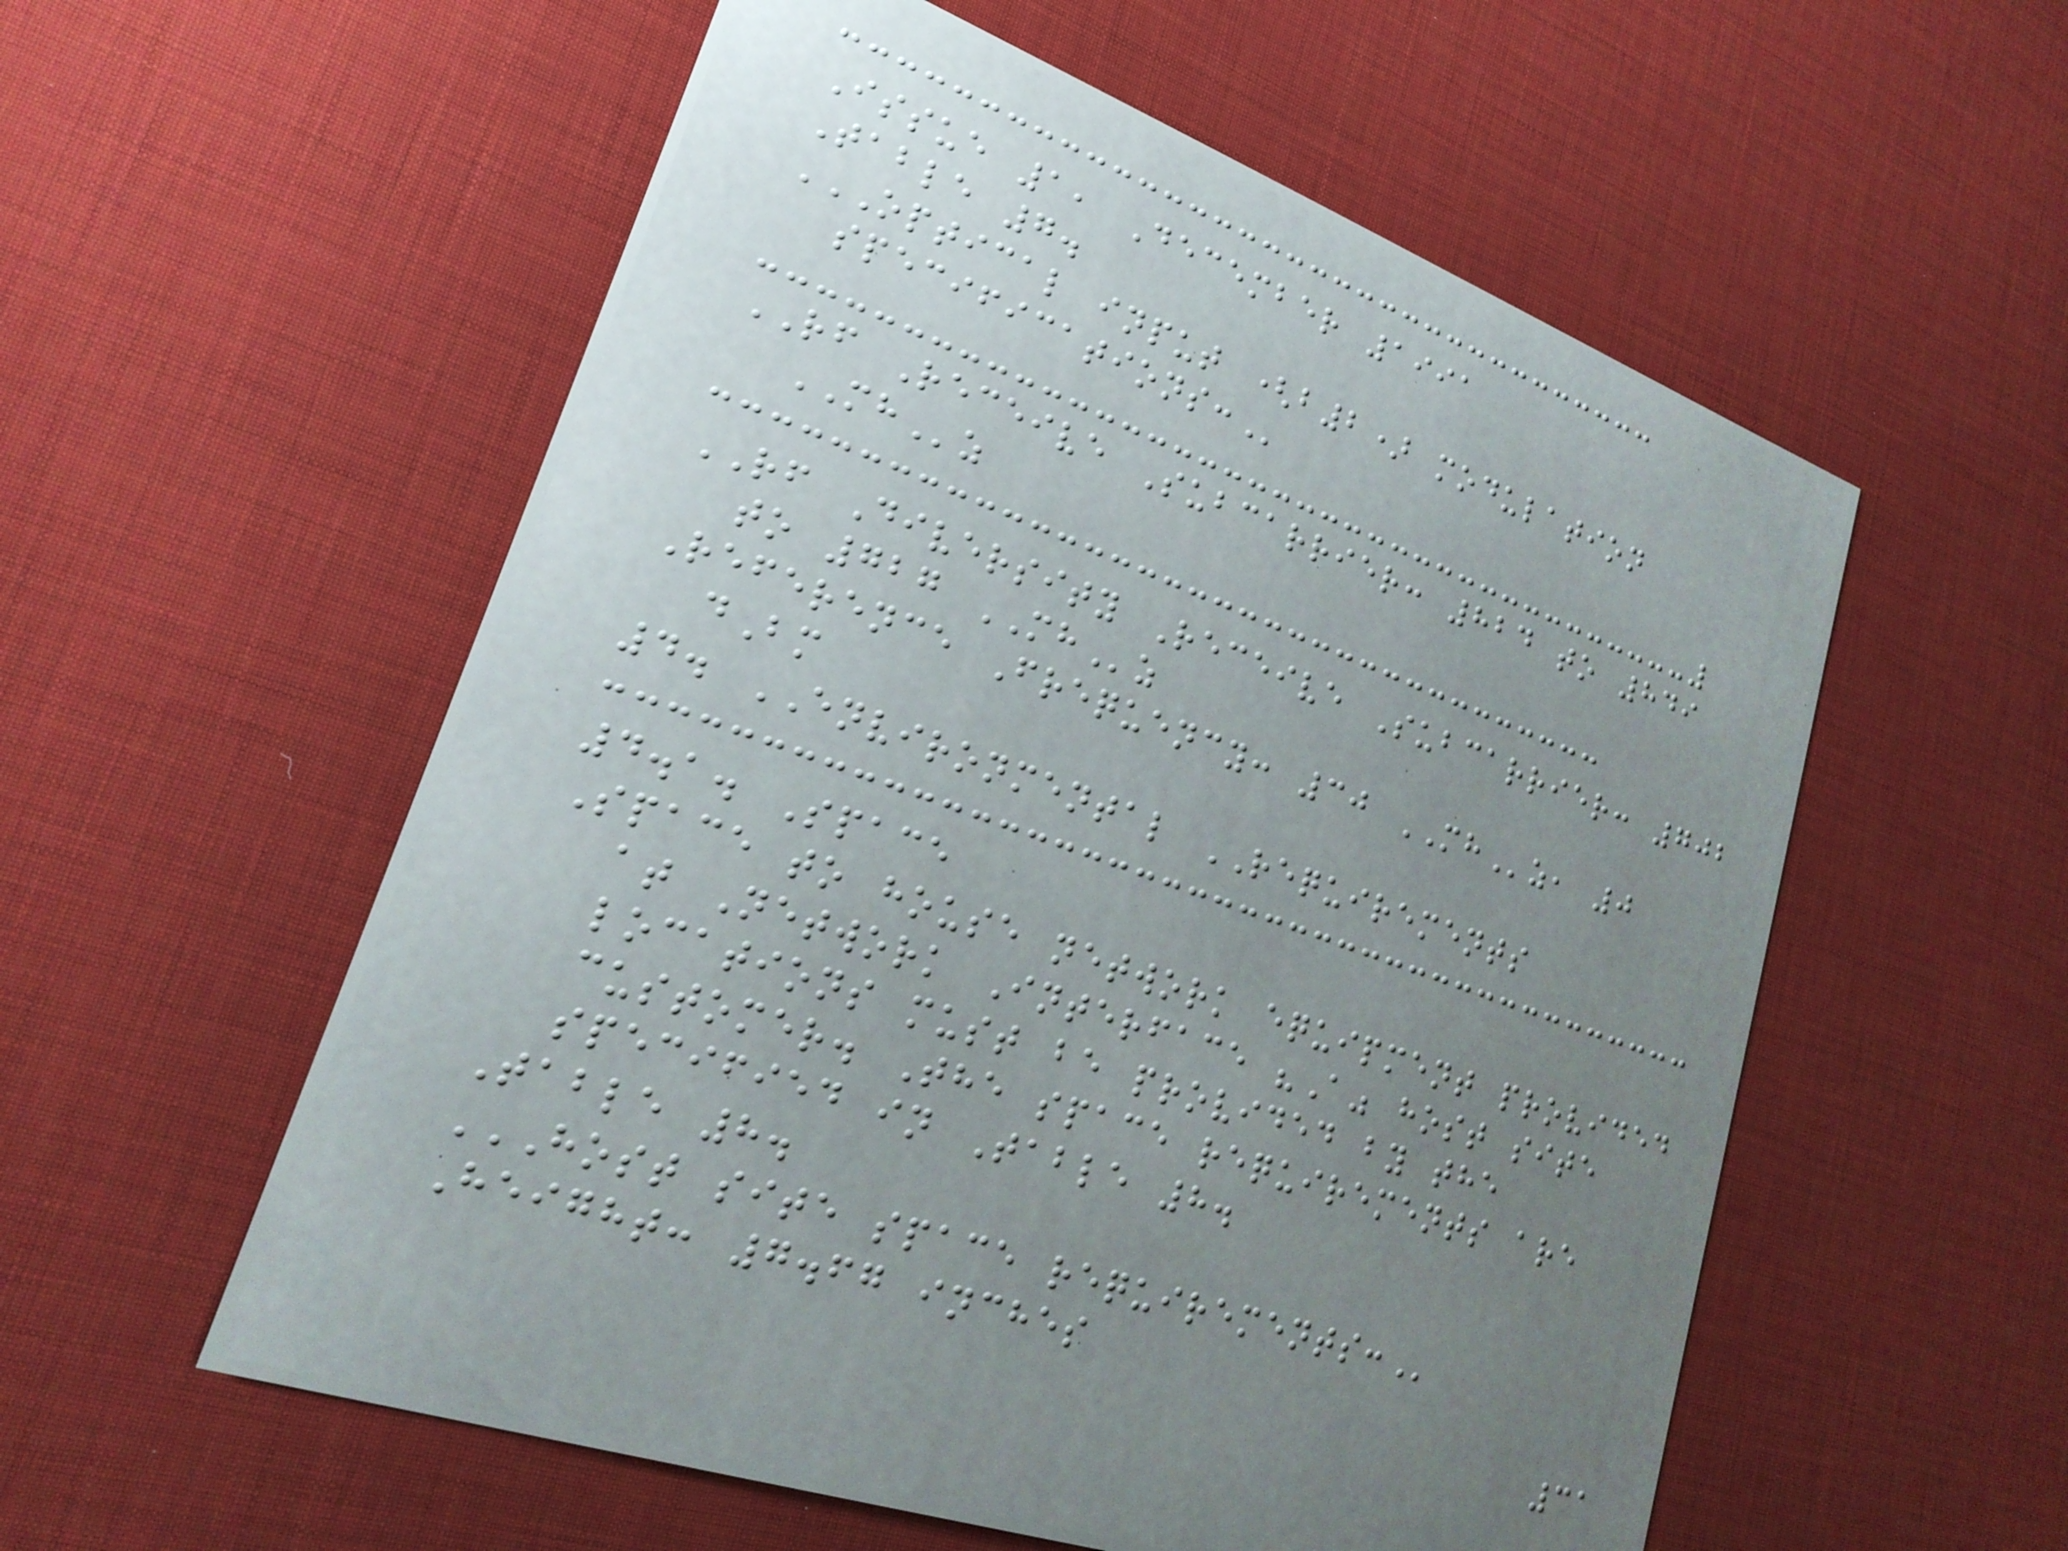Issue 1, December 1991
Table 7.
OPTICAL INPUT (B2) MODULATION
SPECIFICATIONS:
RF Receive Subcarrier: 824 to 849
MHz
RF Diversity Receive Subcarrier: 702
to 727 MHz
Reference Frequency: 30 MHz, 0
dBm
4. ENVIRONMENTAL REQUIREMENTS
4.1. Space
Space to house network equipment provided
at Network Interface "A" host site
locations must be provided by the
customer. The space requirements are
specified in Table 8.
Table 8.
HOST SITE SPACE REQUIREMENTS:
Height: 7.67 inches
31
